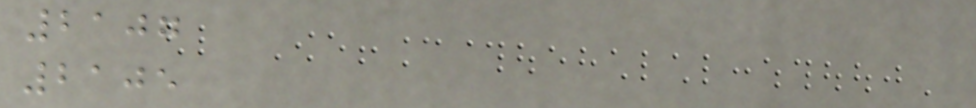2107
2105
